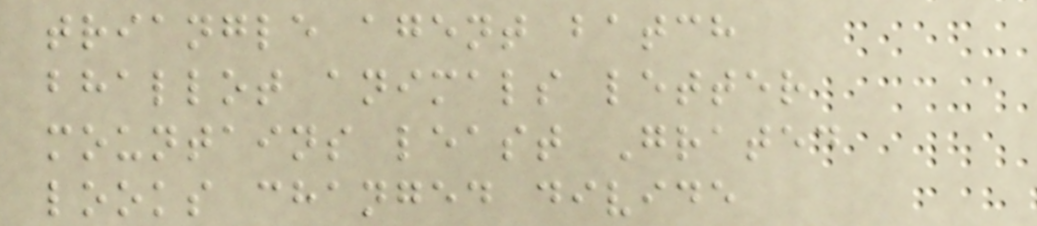triangle agent batch
bhallot animals letter
mountains least Grated
looks changed divide
